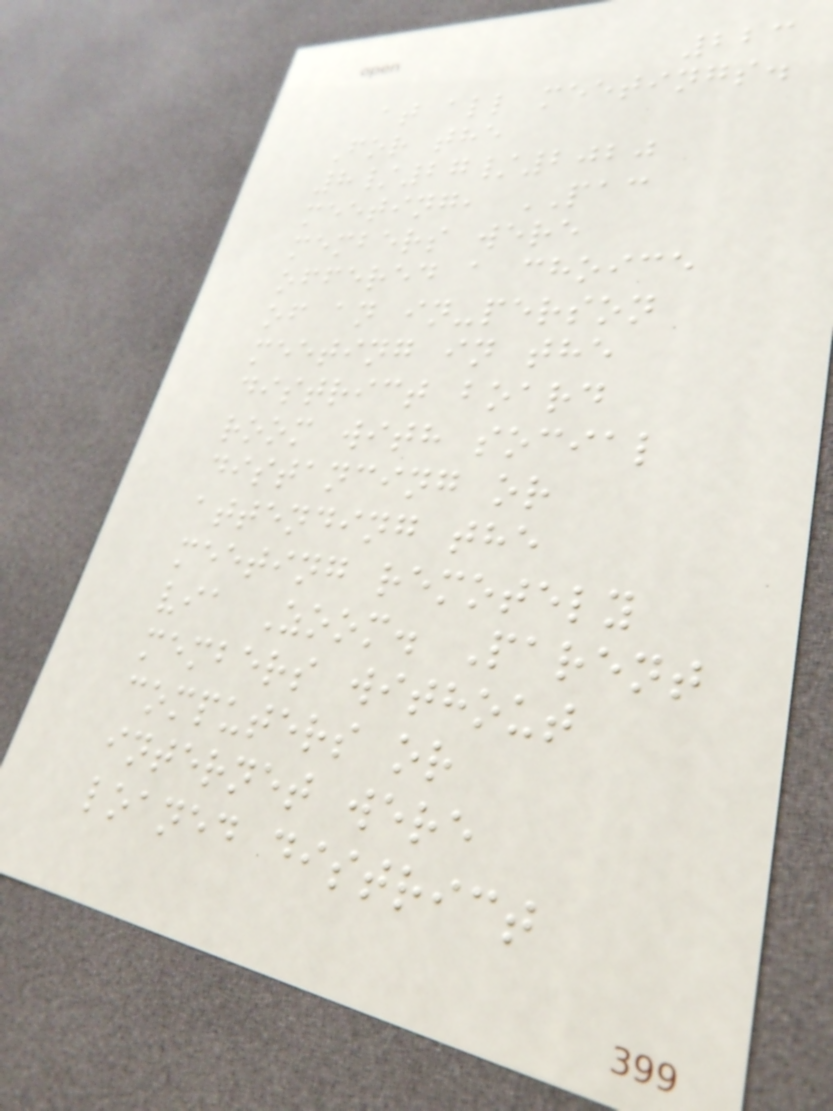223
at all meetings.
For the
8/27/2020
meeting, PAC
members were
offered a choice
of an in-person
meeting in the
district board
room with social
distancing or
attending the
meeting remotely
via Zoom. Parent
members without
computers or
internet were
loaned district
